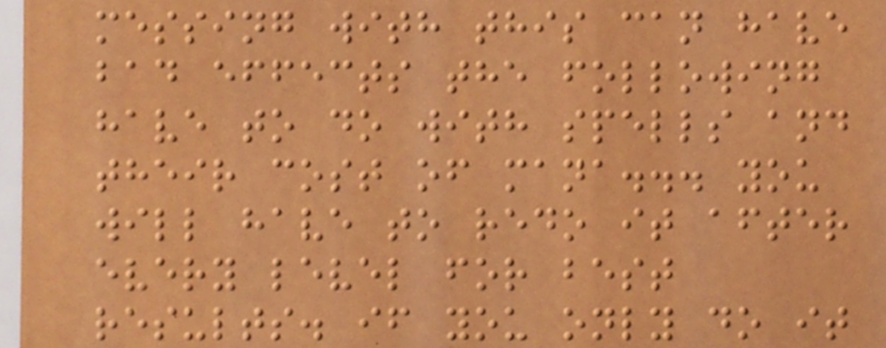messing with this can have
bad effects the following
have to do with spells and
their cost of mana... you
will have to redo it after
every level for best
results. if you only do it
